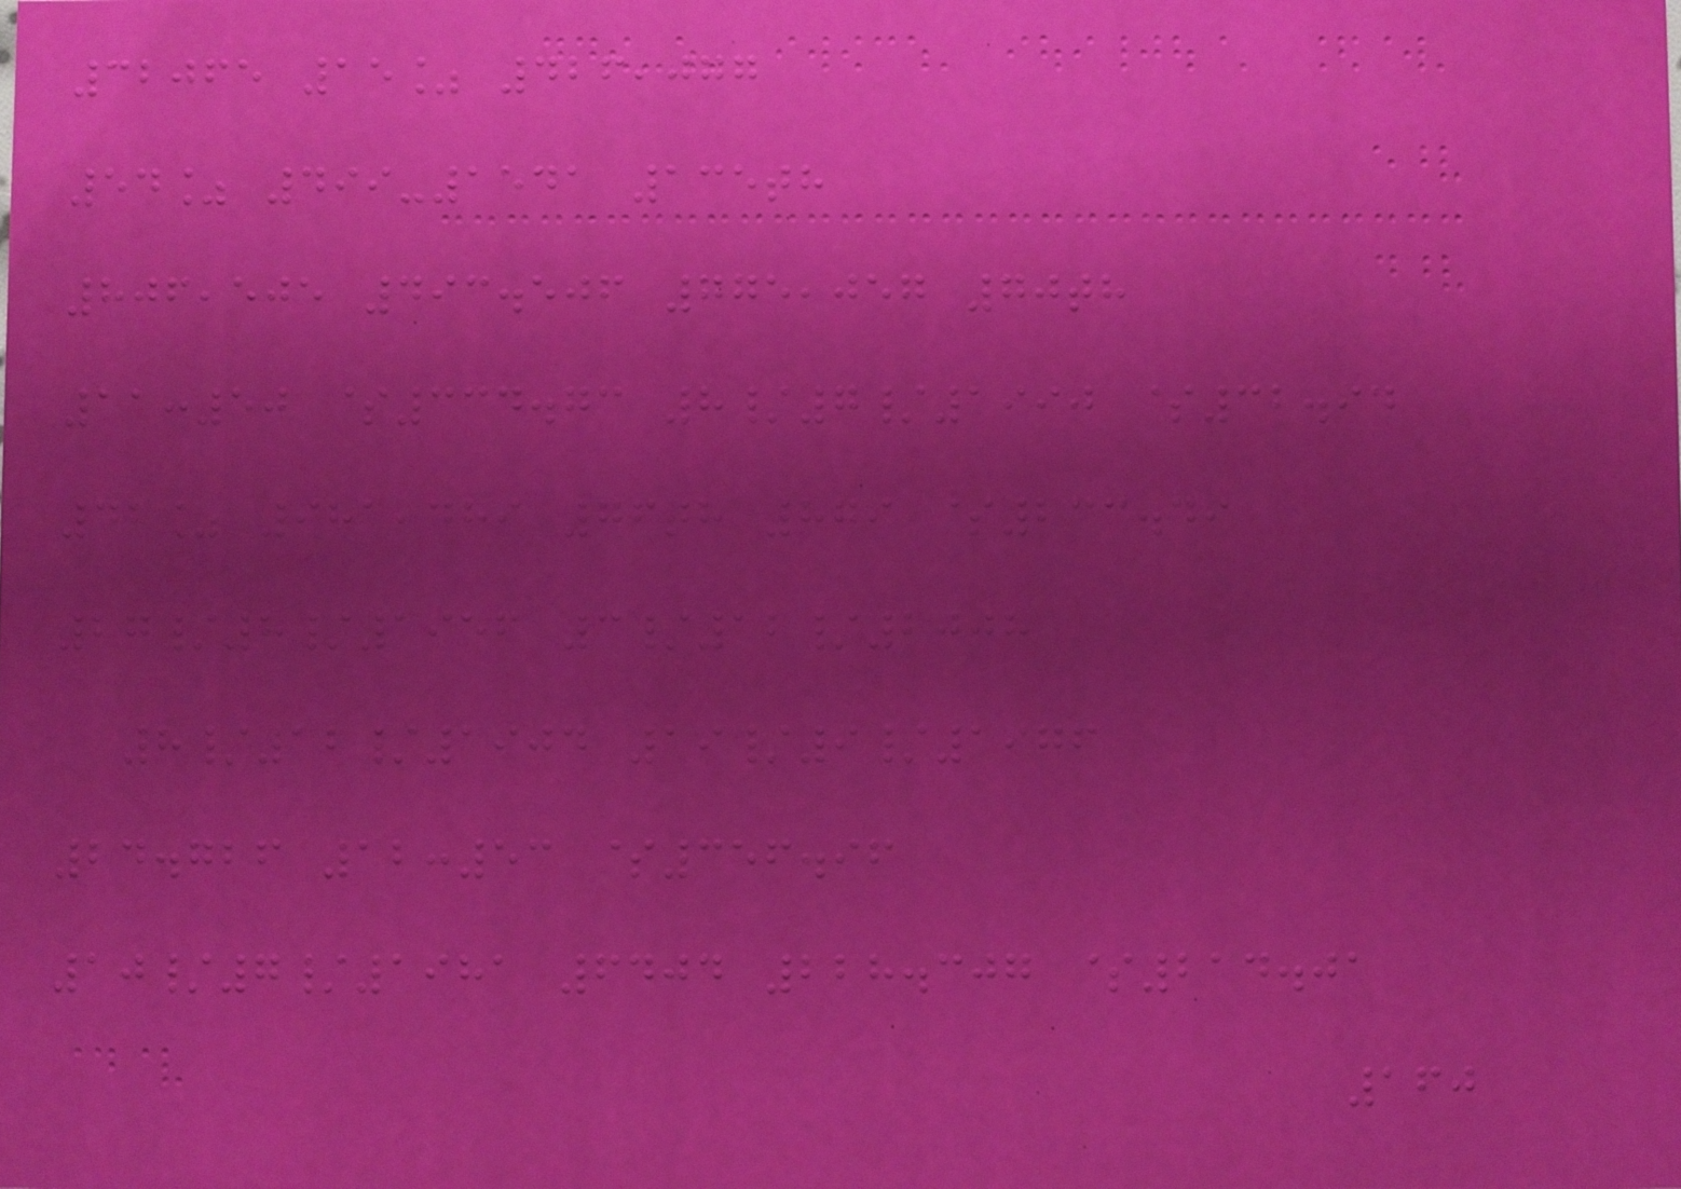32065 15% 426,077
54% 499-1541 135th
806,505 493.506 775,057 70th
11:50 $334.73 8/7/1990 $32.94
42% 981,489 76th 879 $233.49
27/8/1956 3/12/2008
8/12/1904 19/9/1976
24.726 12:53 $356.96
10/7/1981 6404 228.307 $214.01
160
